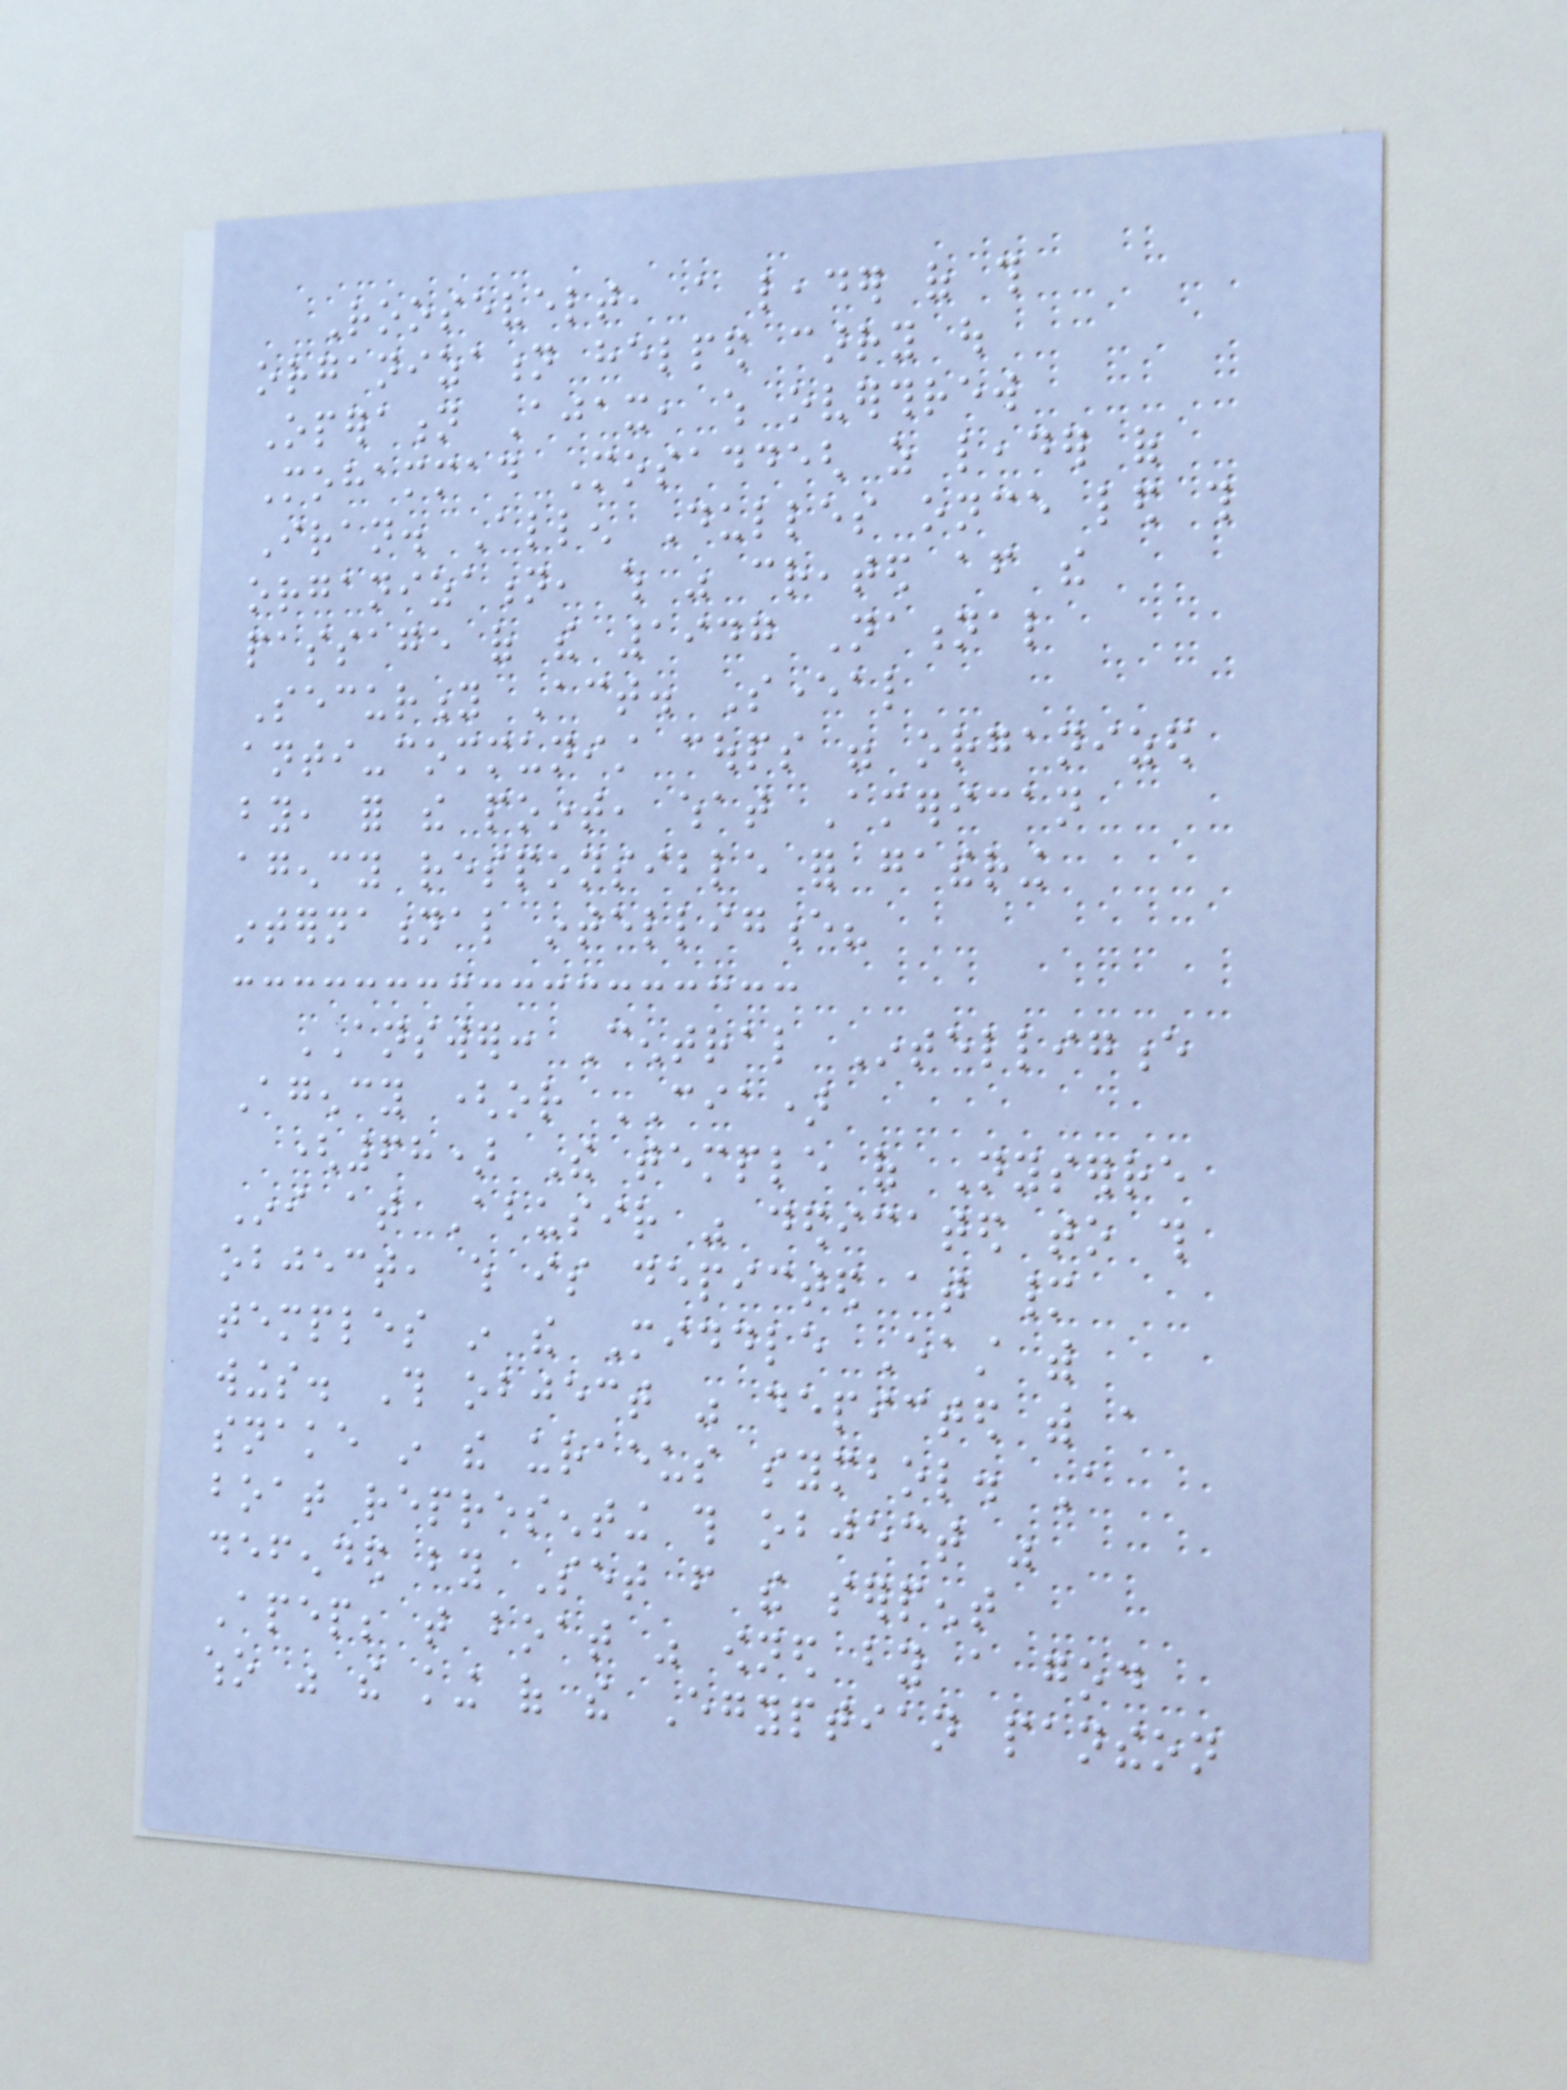Roosevelt, a leader of this
organization helped carry out
Operation Ajax, which overthrew
Mohammad Mosaddegh as leader of
Iran. Allen Dulles once led this
organization, which was created after the
passage of the 1947 National
Security Act. Several
anti-communist coups were organized
by, for the point, what American
agency responsible for gathering
international intelligence?
ANSWER: Central Intelligence
Agency (or CIA)
(68) The temple of Nyserre
Ini at Abusir was dedicated to this
object, which is depicted at many
temples in the Middle East with
wings. This object was depicted with a
snake in the uraeus symbol. A
boat representing this object was
defended by Set from the serpent
Apep; that boat was owned by a god
who was the king of the Egyptian pantheon
